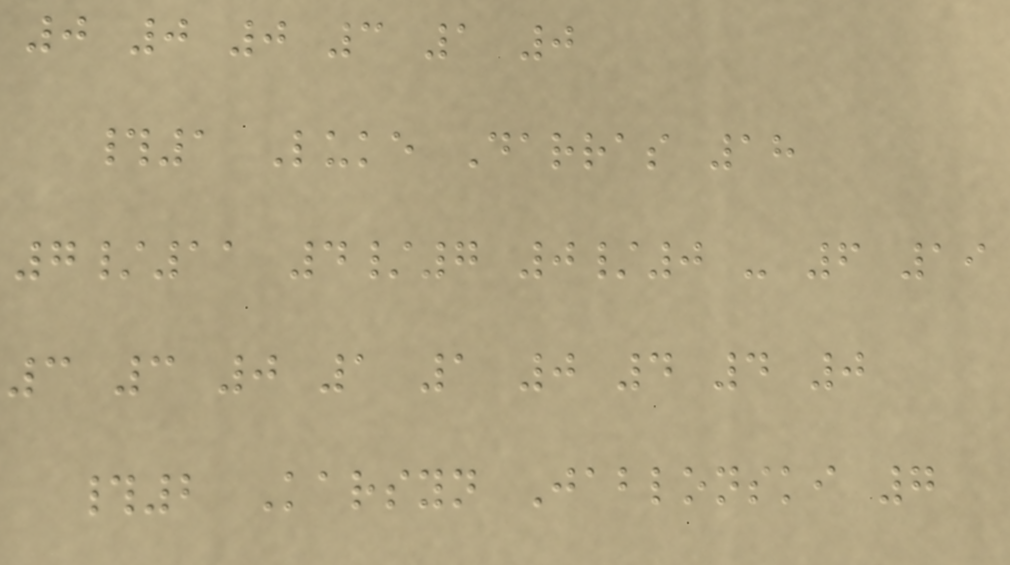0 0 0 3 1 0
#1 Luke Darras 18
7/11 4/7 0/0 - 6 19
3 3 0 1 1 0 4 4 0
#2 Karsyn Jablonski 7
